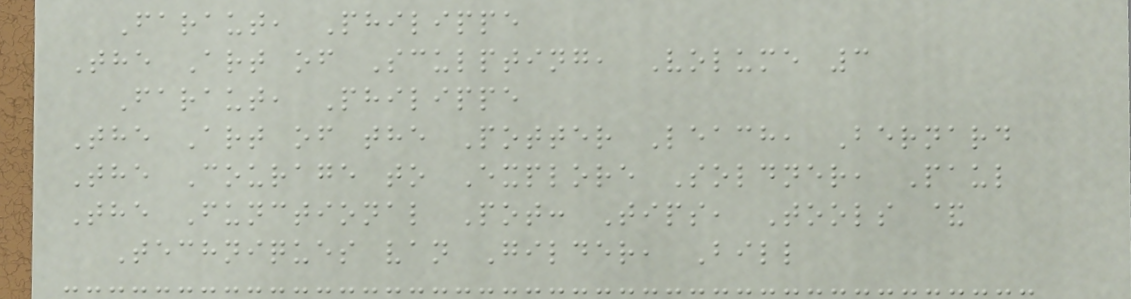Faraut, Philippe
The Art of Sculpting, Volume 3
Faraut, Philippe
The Art of the Potter Leach, Bernard
The Courage to Explore Soldner, Paul
The Functional Pot: Tips, Tools &
Techniques van Gilder, Bill
